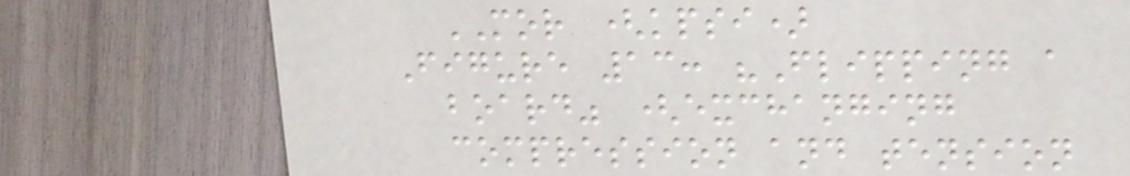MOR (kpsi)
Figure 13: "Flipping a
board" (exchanging
compression and tension
